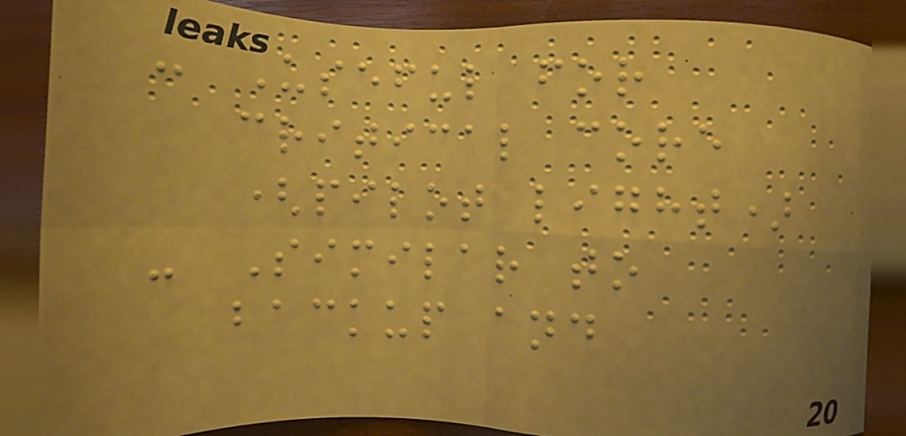- Useful for
critical core
(pilot light)
- Similar to
backup and
